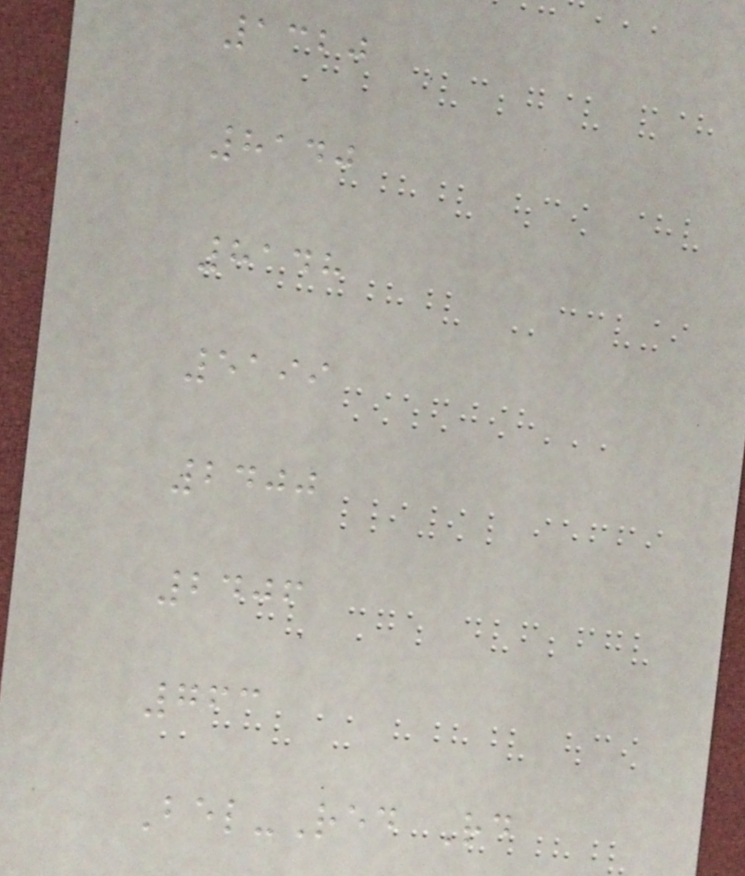1320
8140
8148
5199
2400
2406
763
Bel-Red Rd
